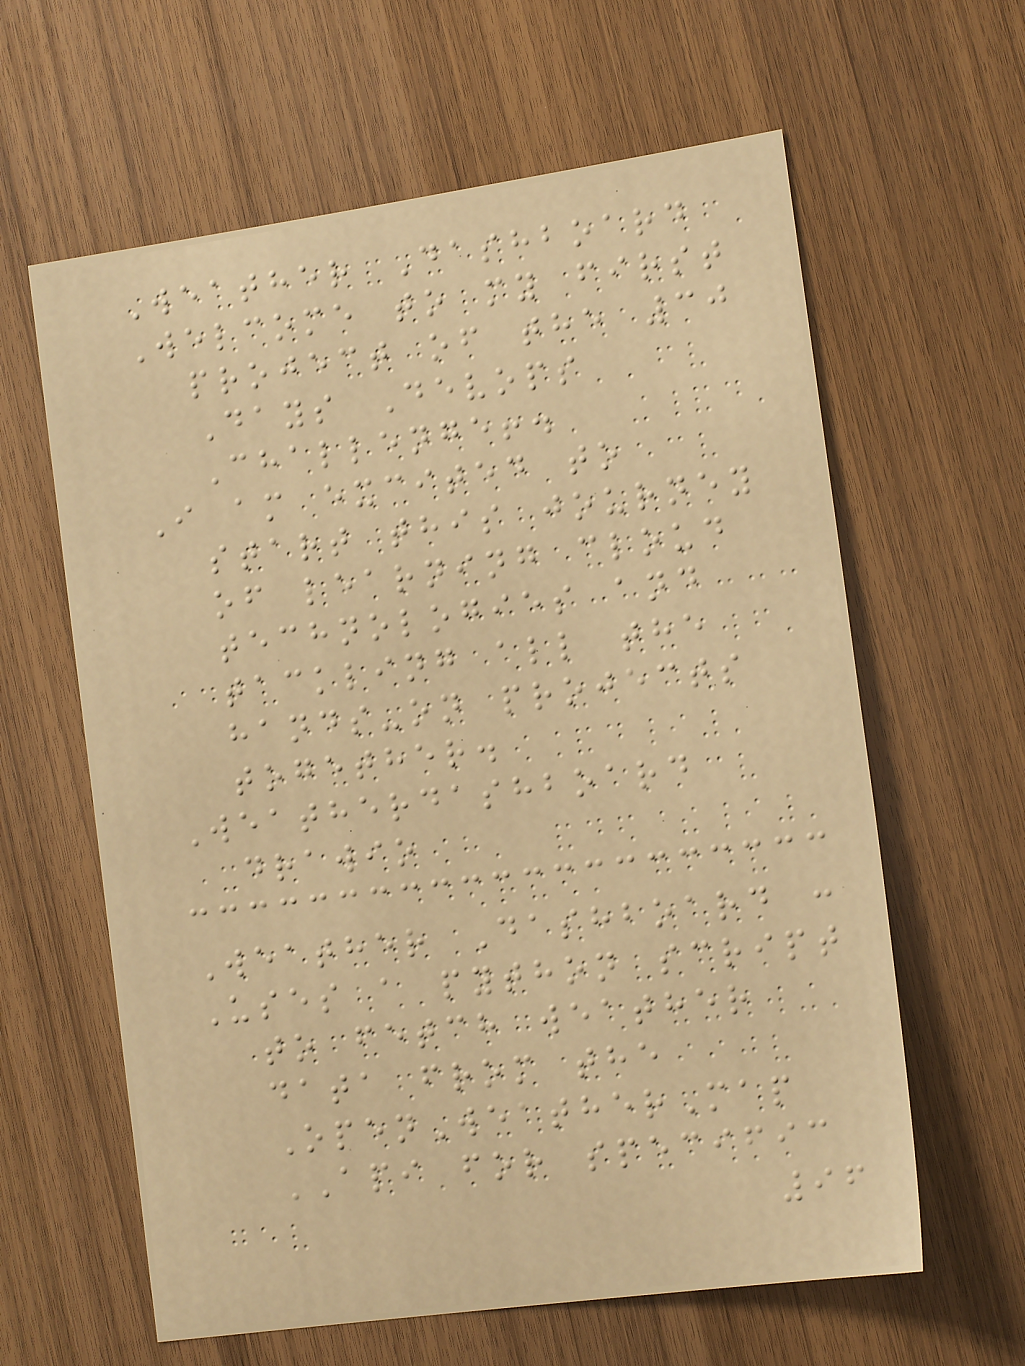Weather Dashboard
Welcome to my first
project of the 30
Days Devops
Challenge!.
I am excited to
start this journey
of learning cloud
technologies and
tackling all the
hands-on projects
together.
Weatherdashboard
drawio
Weather Dashboard :
Uses a python script
to fetch weather
data from the
OpenWeatherMap
API for specific
96
